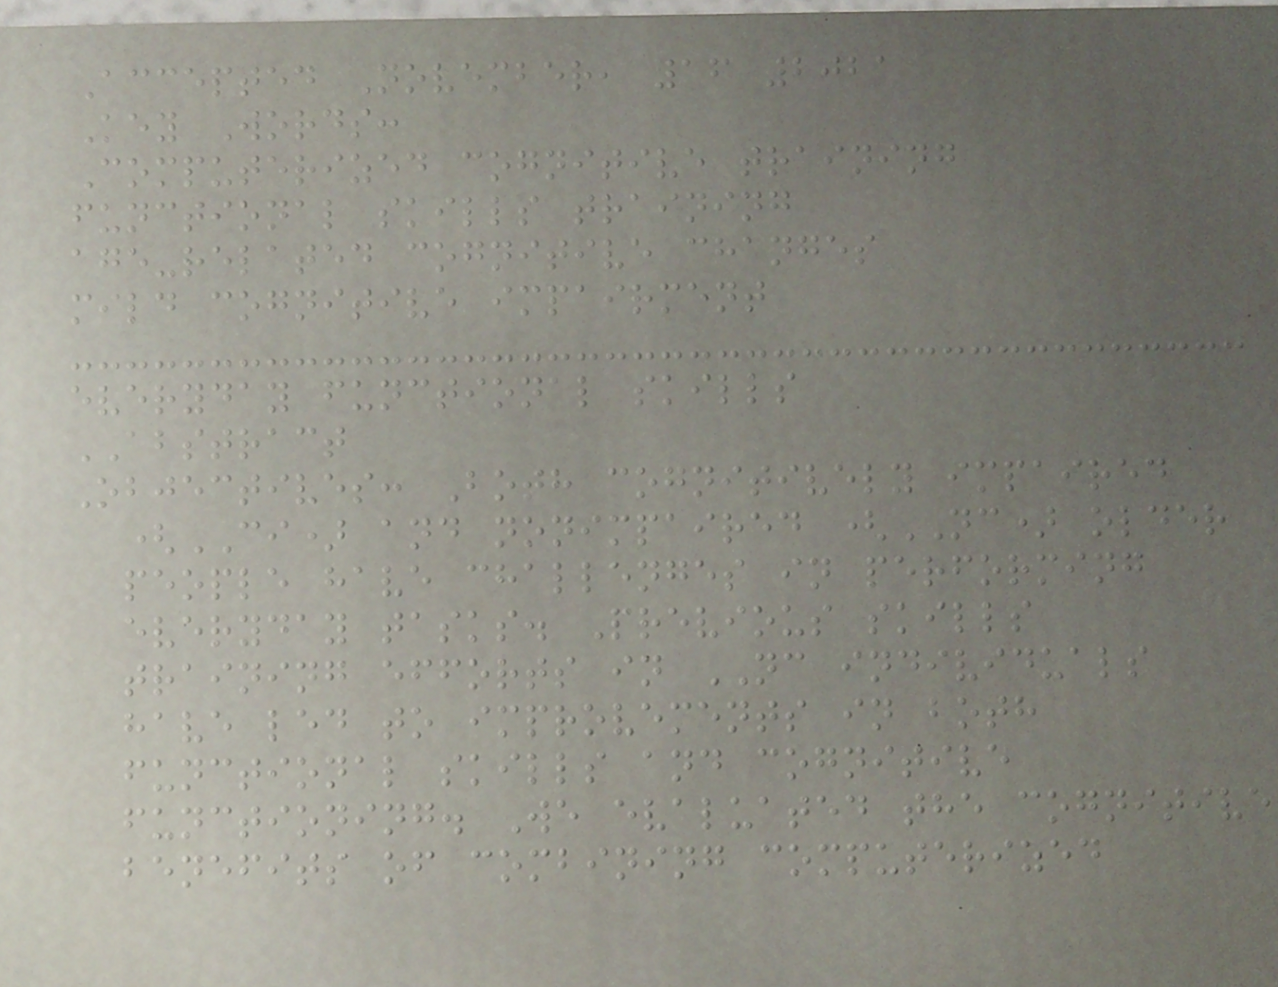Accepted November, 16 2021
Key Words:
Computerized cognitive training
functional skills training
age-related cognitive changes
mild cognitive impairment
everyday functional skills
ABSTRACT
Objectives: Both cognitively impaired
(CI) and nonimpaired (NC) older
people have challenges in performing
everyday tasks. Previous skills
training efforts in NC individuals
have led to improvements in both
functional skills and cognitive
functioning. We evaluated the cognitive
benefits of combining computerized
